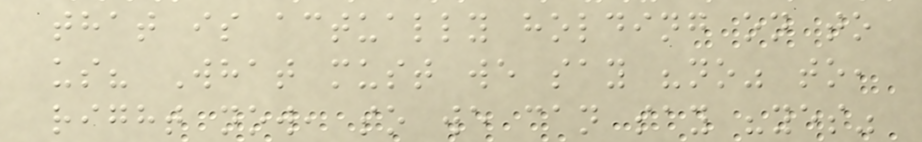that is actually holding on to
us? What must we say "no" to,
right now, so we can say "yes"
